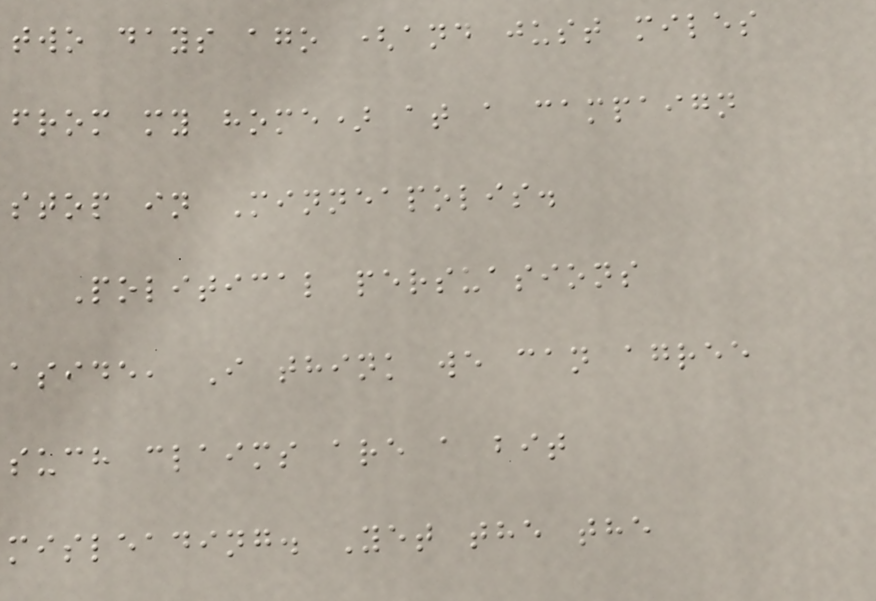two days ago (and just miles
from my home) at a campaign
stop in Minneapolis.
Political persuasions
aside, I think we can agree
such claims are a bit
misleading. Yet the the
